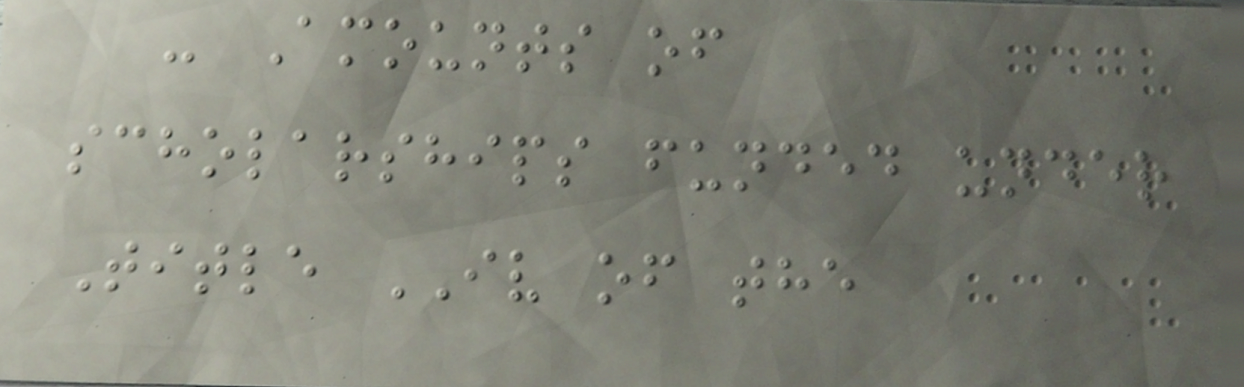- Amounts of
scholarships funded under
Title IV of the
